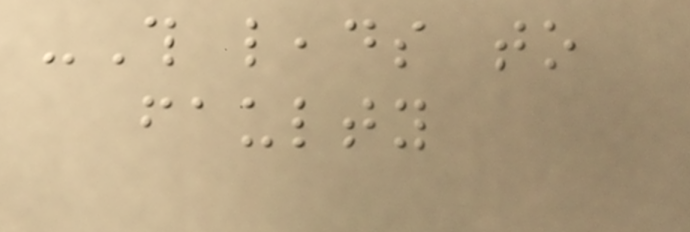-This leads to
faulty
